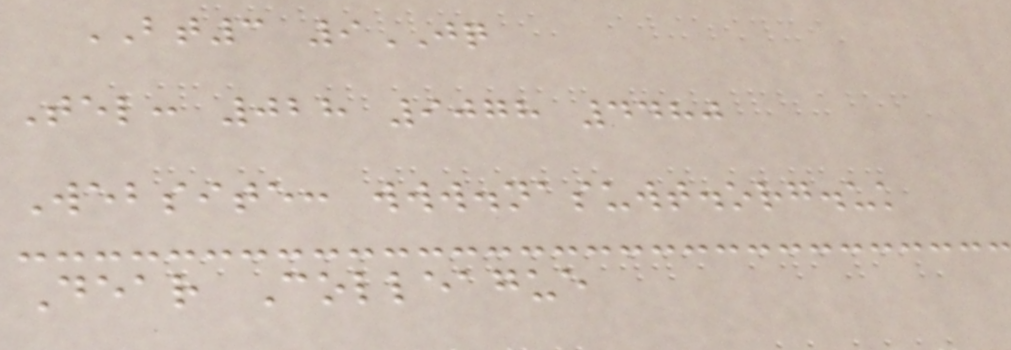BT3 9JQ
Tel: 028 9078 4480
Website: www.nasuwt.org.uk
Dear Colleague
